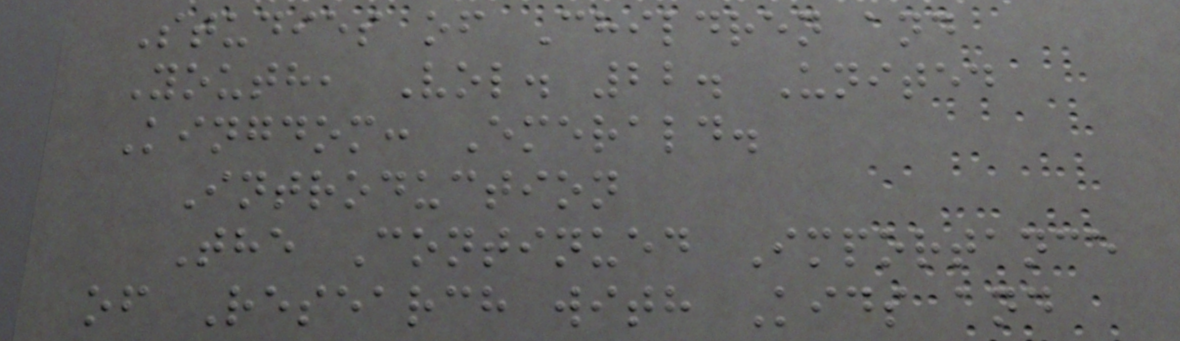Studies of Children and
Youth, Vol. 22. United
Kingdom: Emerald.
Introduction
The Continued Importance
of Research with Kids and
